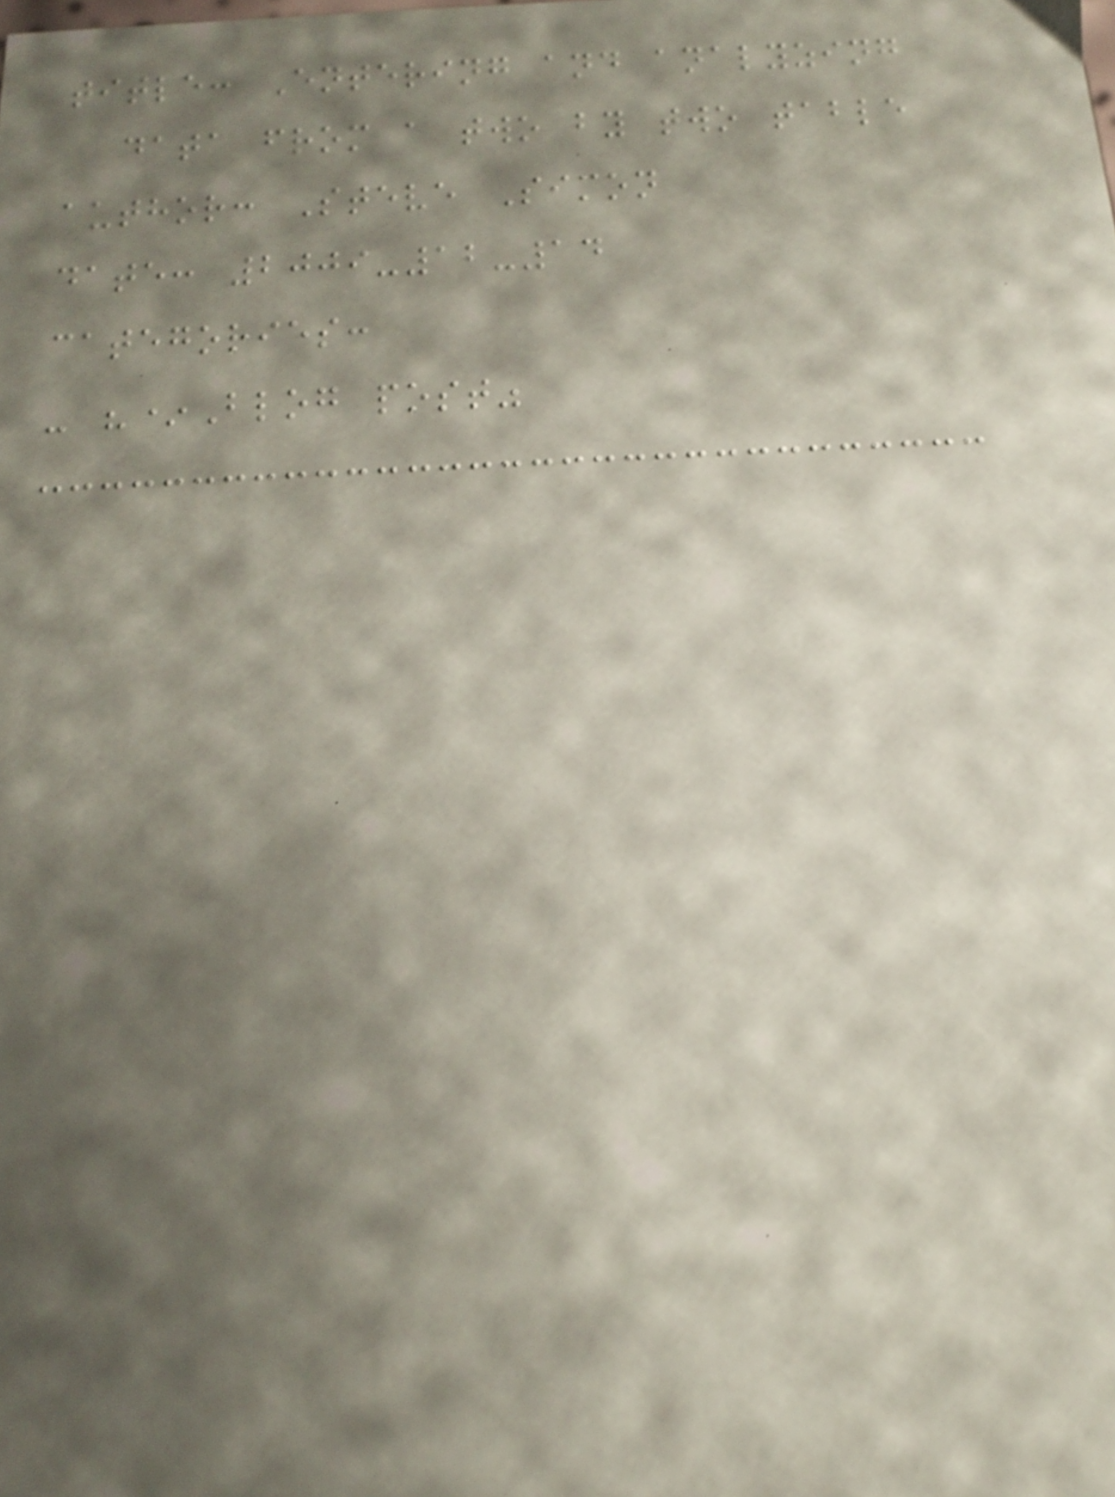title: Entering and analyzing
data from a two by two table
author: Steve Simon
date: 2009-12-14
categories:
- "*Blog post"
